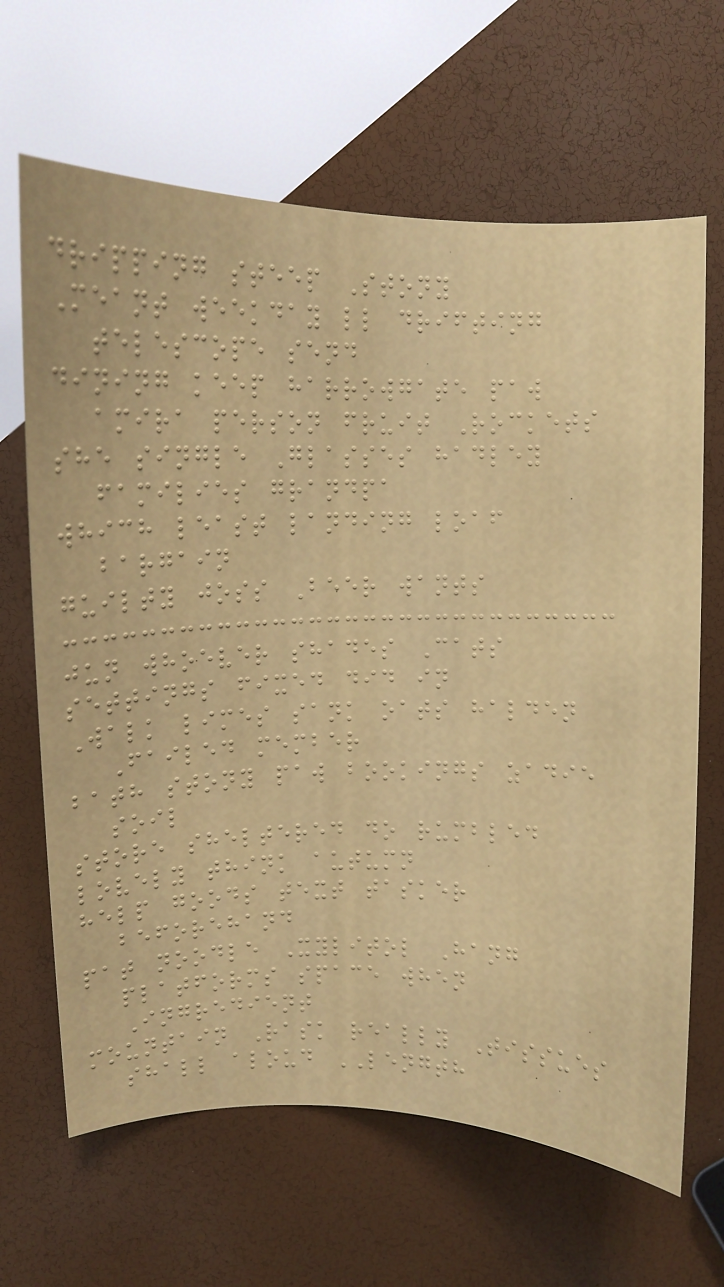dripping steep Stony
Meant weekday ll drifting
telescope send
dining keep harrowgate paw
amira person fruit Rockets
she single Glasses hadley
families grandpa
which least landing loaf
bargain
guilty joss Beer wants
jun whoever shades Cats
settings fixed did in
Walk limes sank oats halden
Failed member
bath stony paw bookings zadie
soil
store sheltered do rumbled
lovely think autumn
help goods text tasker
beforehand
pat noodle Xylitol Hang
platforms space when
Ingredient
mountain Rask really Tissues
shall aloud LENGTH
